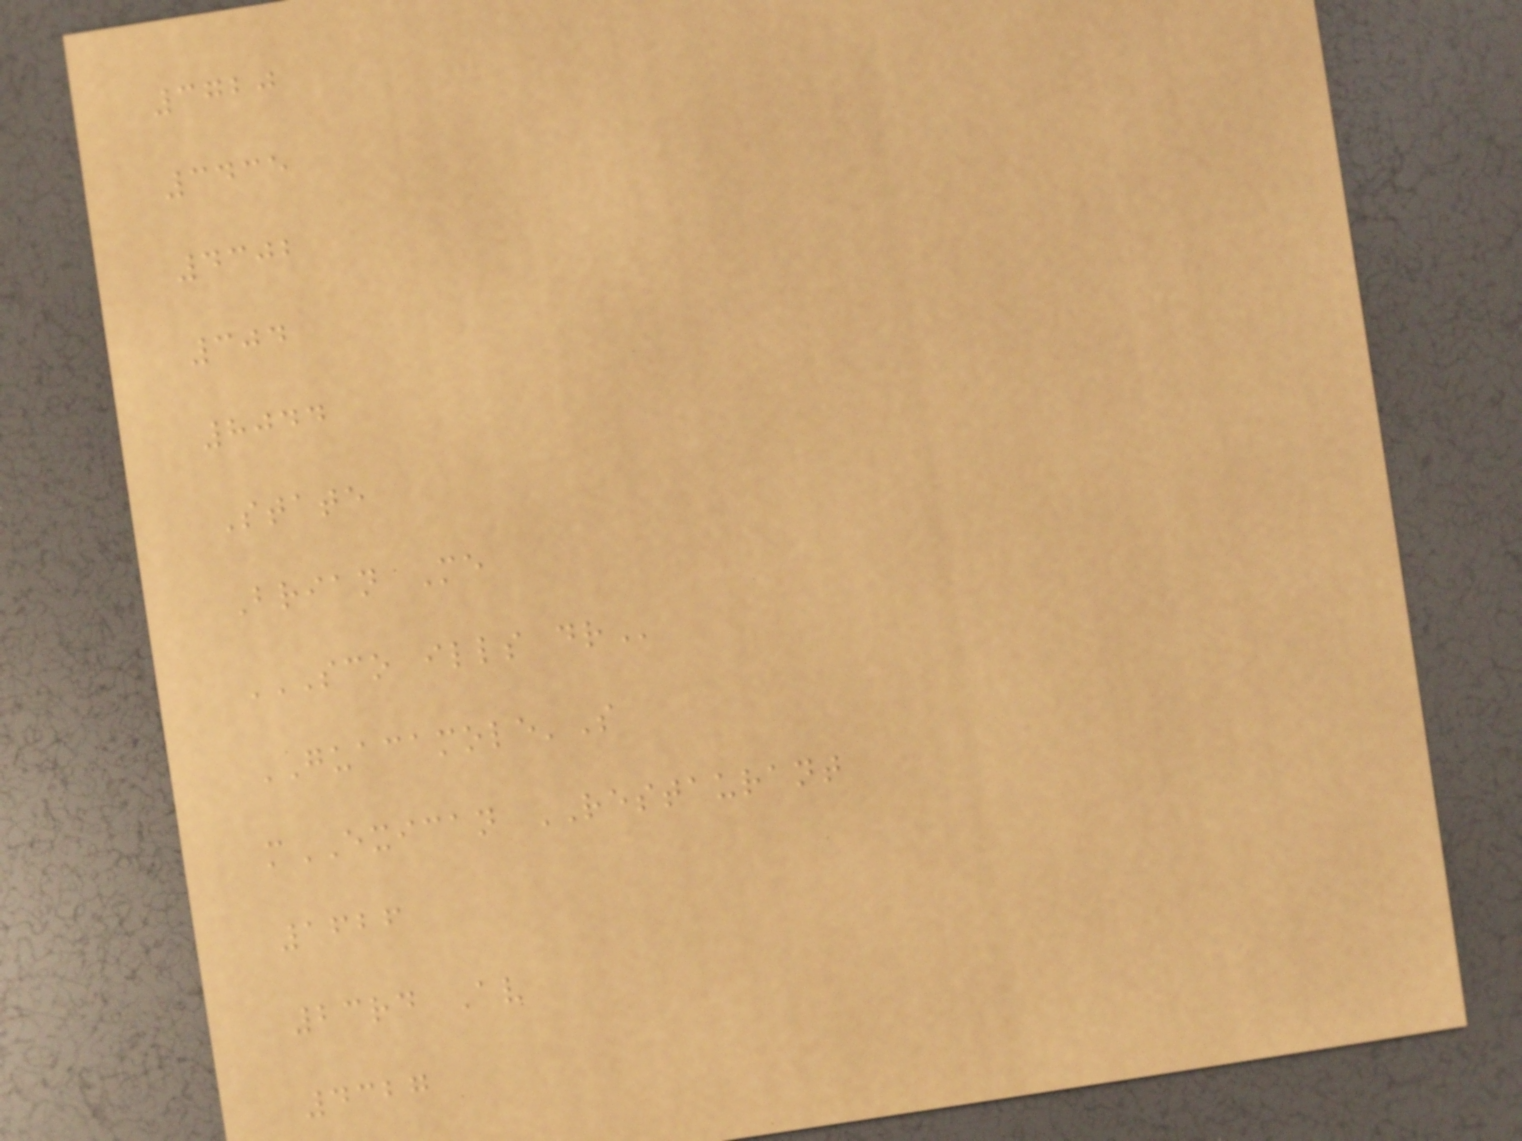3720
3435
4302
304
8044
State
Brian Me
SCO ILLS DR
GUACAMOLE'S
mEXICAN RESTAURANT
1626
23rd Av
4327
